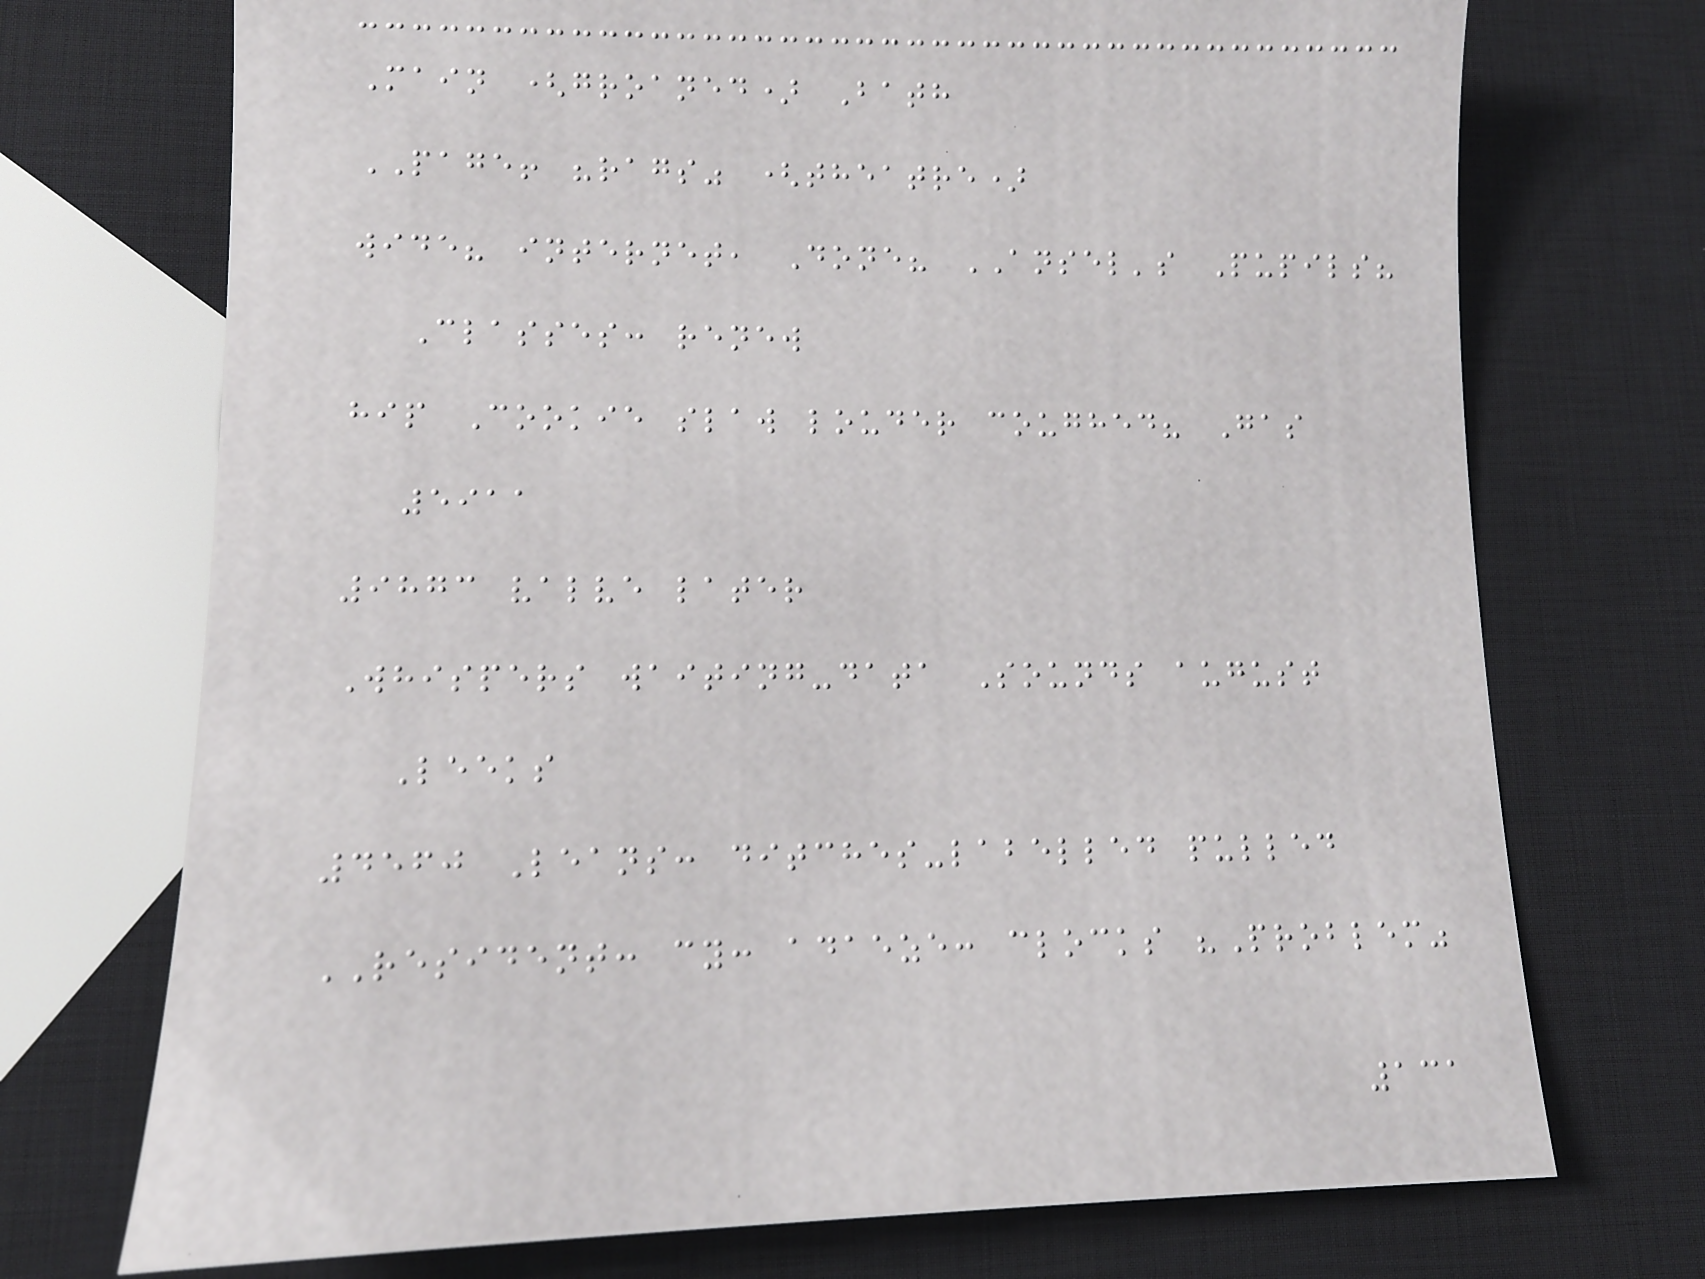Main (groaned) Bath
PAGE! "rags" (theatre)
wide? internet, Done? ANSEL's Pupils?
Classes: renew
hip Cookie slaw louder coughed? Gas
5911
9873 valve later
Whispers waiting-data Sounds august
Leeks
4560 Leans: ditches-labelled pulled
RESIDENT: cy: adaeze: clocks "Problem"
131
